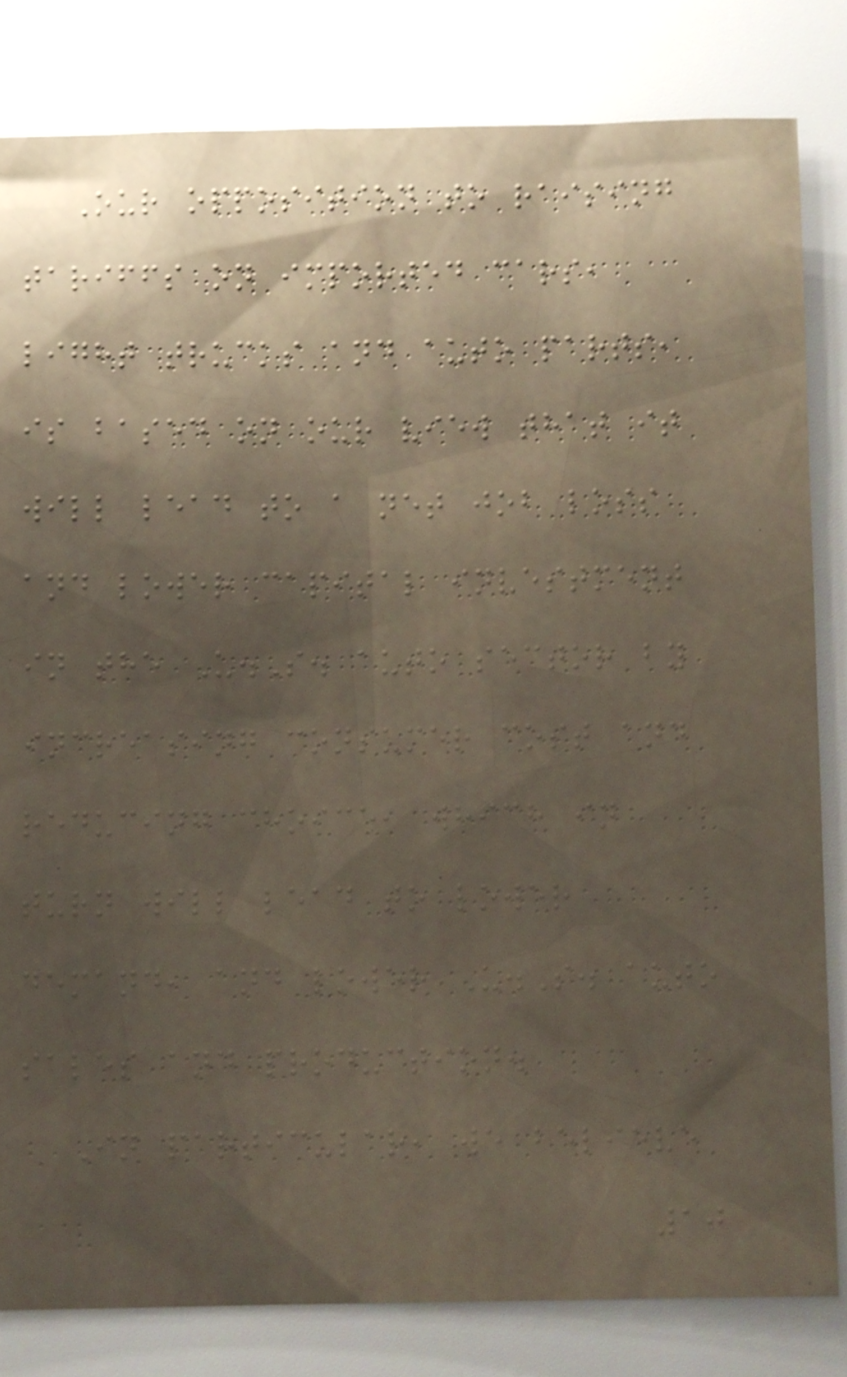Our opposition to raising
tariffs on imported cars,
light trucks and auto parts,
is based on our view that it
will lead to a net job loss
and lower capital investment
in the U.S. auto sector by
increasing consumer cost and
reducing choice, which in
turn will lead to lower
demand, and lower U.S. auto
sales and production.
In particular, we believe
10
